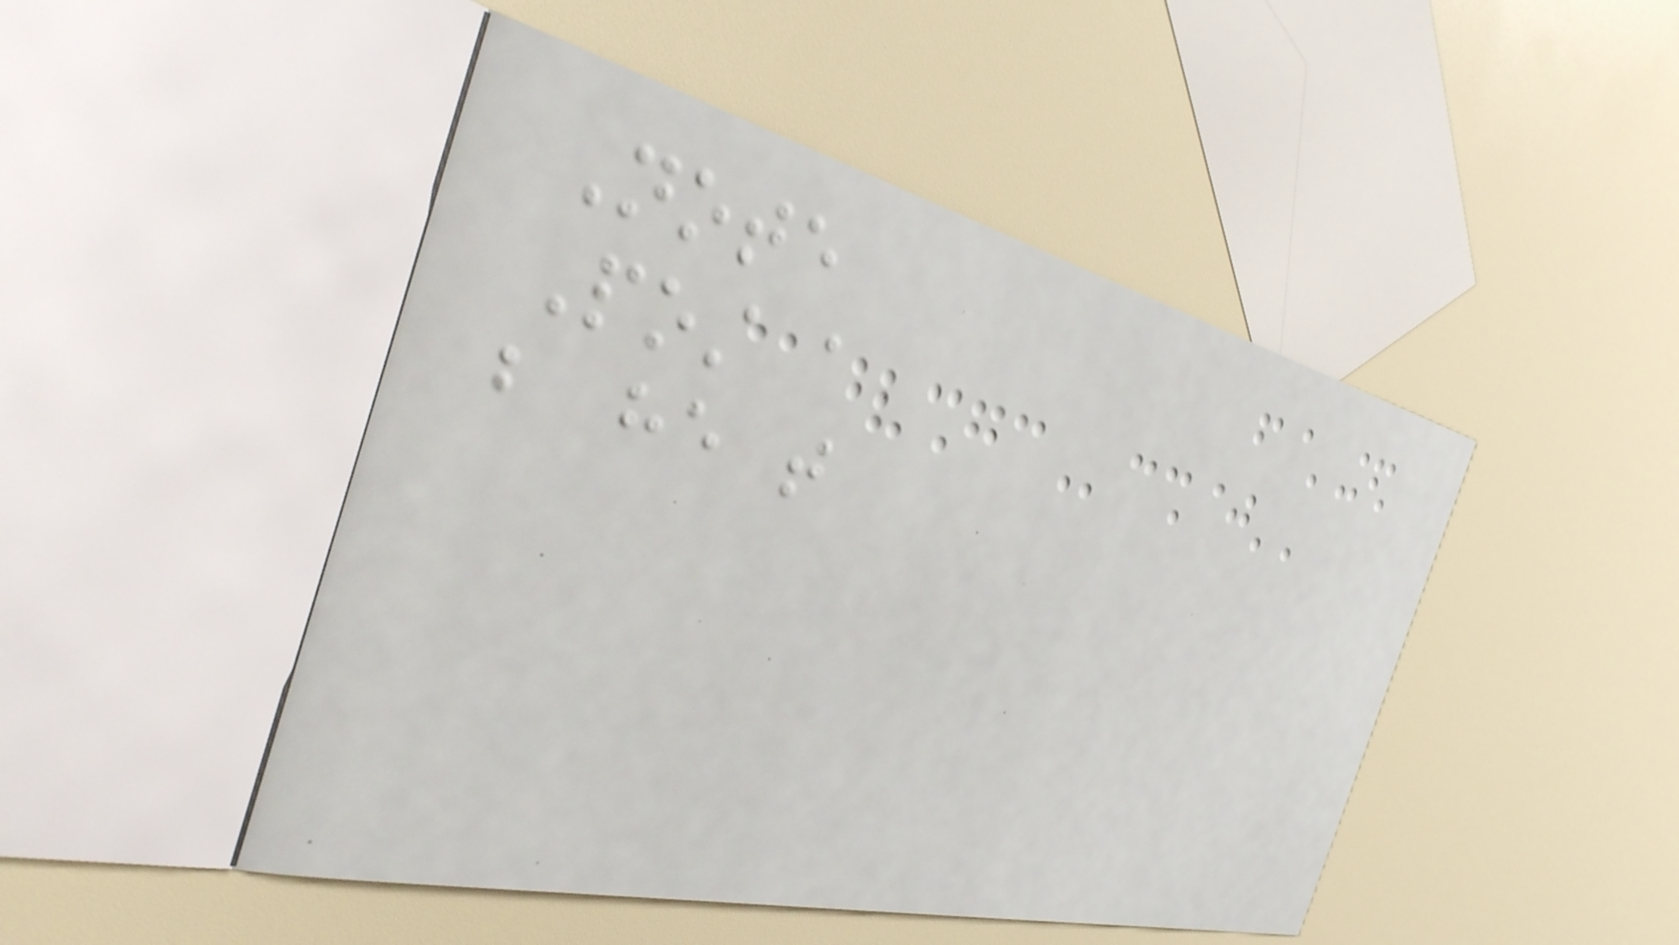Note
Post a
but he that
